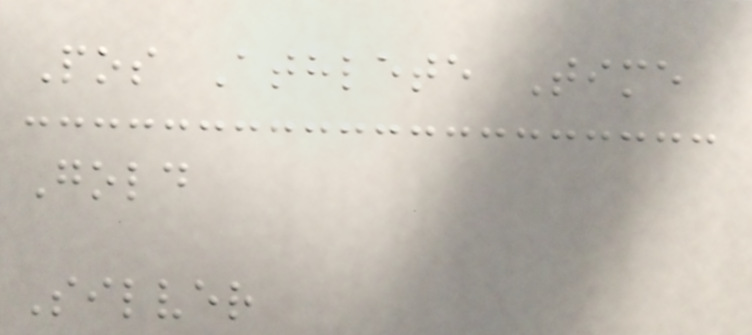Pos Athlete Time
Gold
Silver
